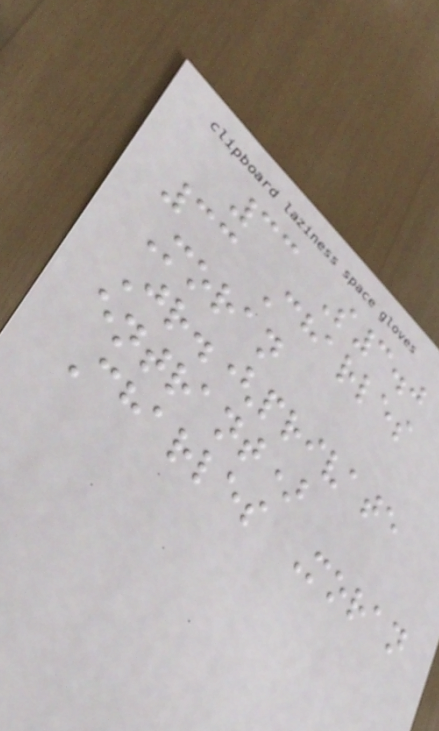33 S3.0
33 Charles
Moran
Jr.(private
entrant)
Charles Moran
